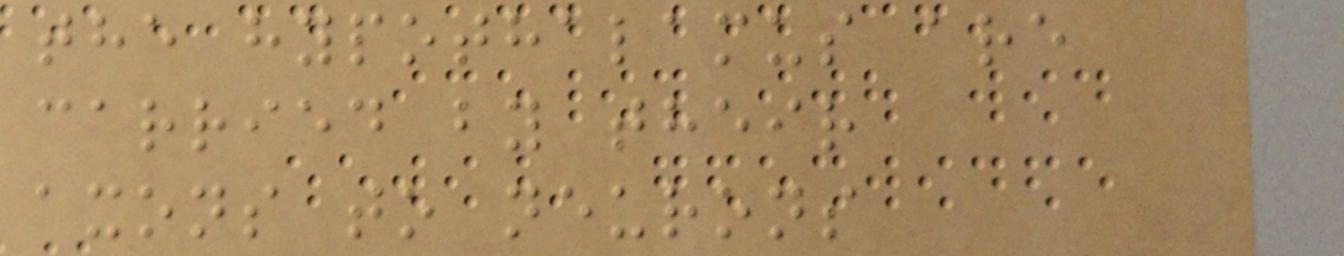the hypothalamus are
carried by their
axons to neurons
